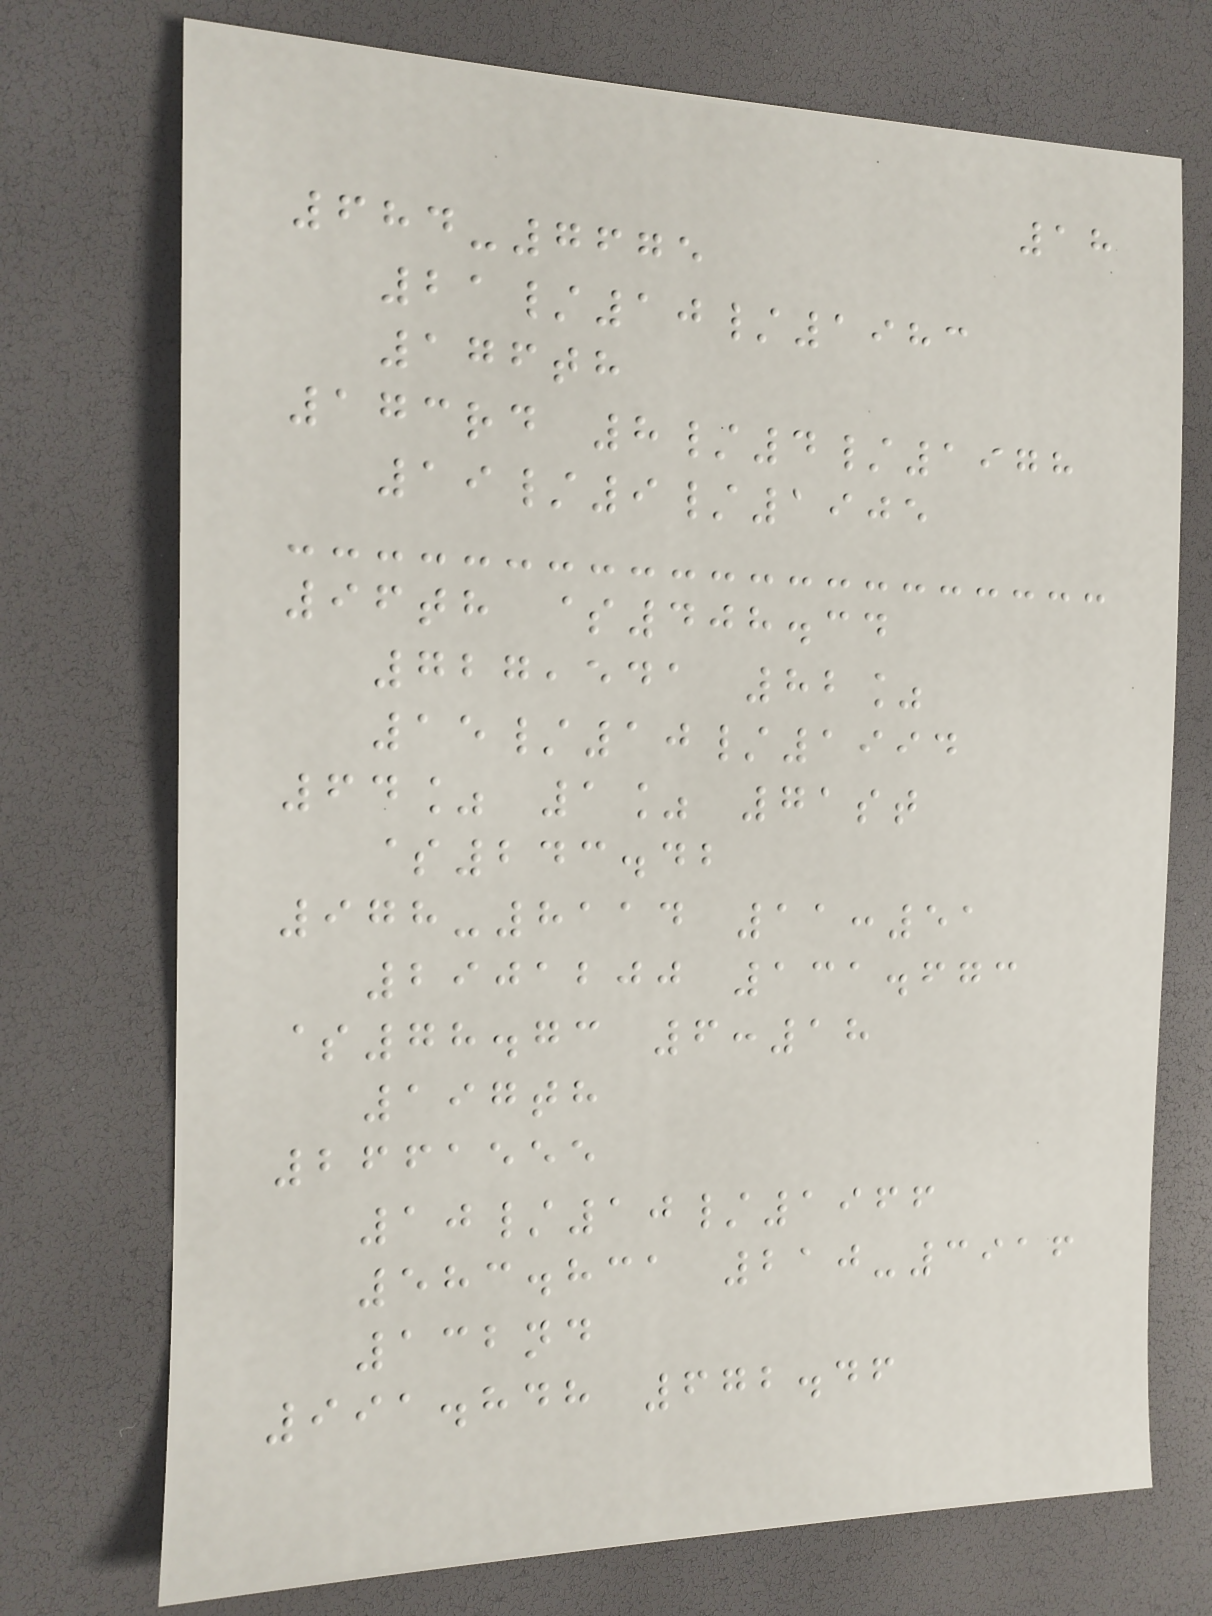18
684-7675
21/10/1983
176th
173rd 8/4/1978
19/9/1905
96th $408.34
727,541 82%
15/10/1994
64% 1% 71st
$243.42
978-8114 11:51
2901200 131.673
$78.73 6:18
197th
2661555
10/10/1966
583.831 210-3916
132nd
991.848 672.46
